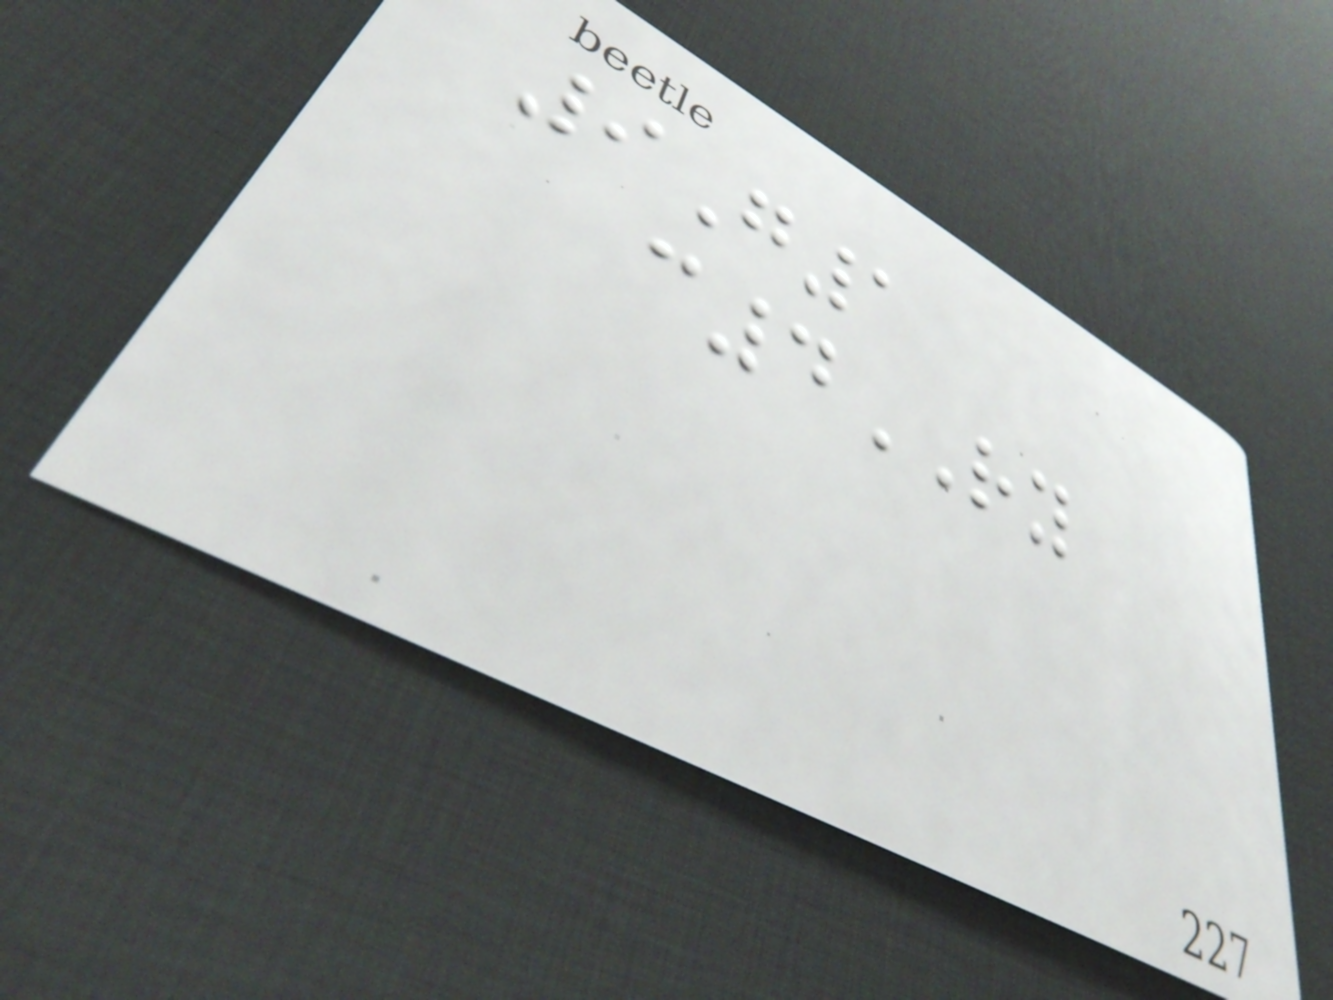9G1
c4RY
